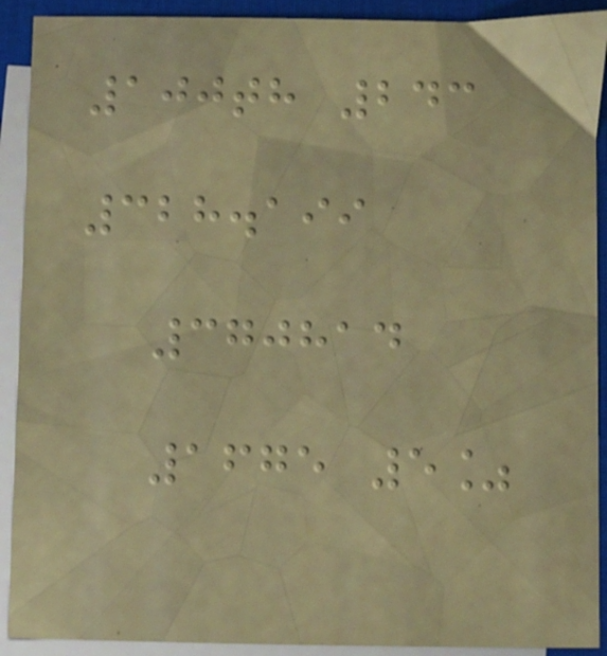100th 243
328.199
370814
1675 5%
